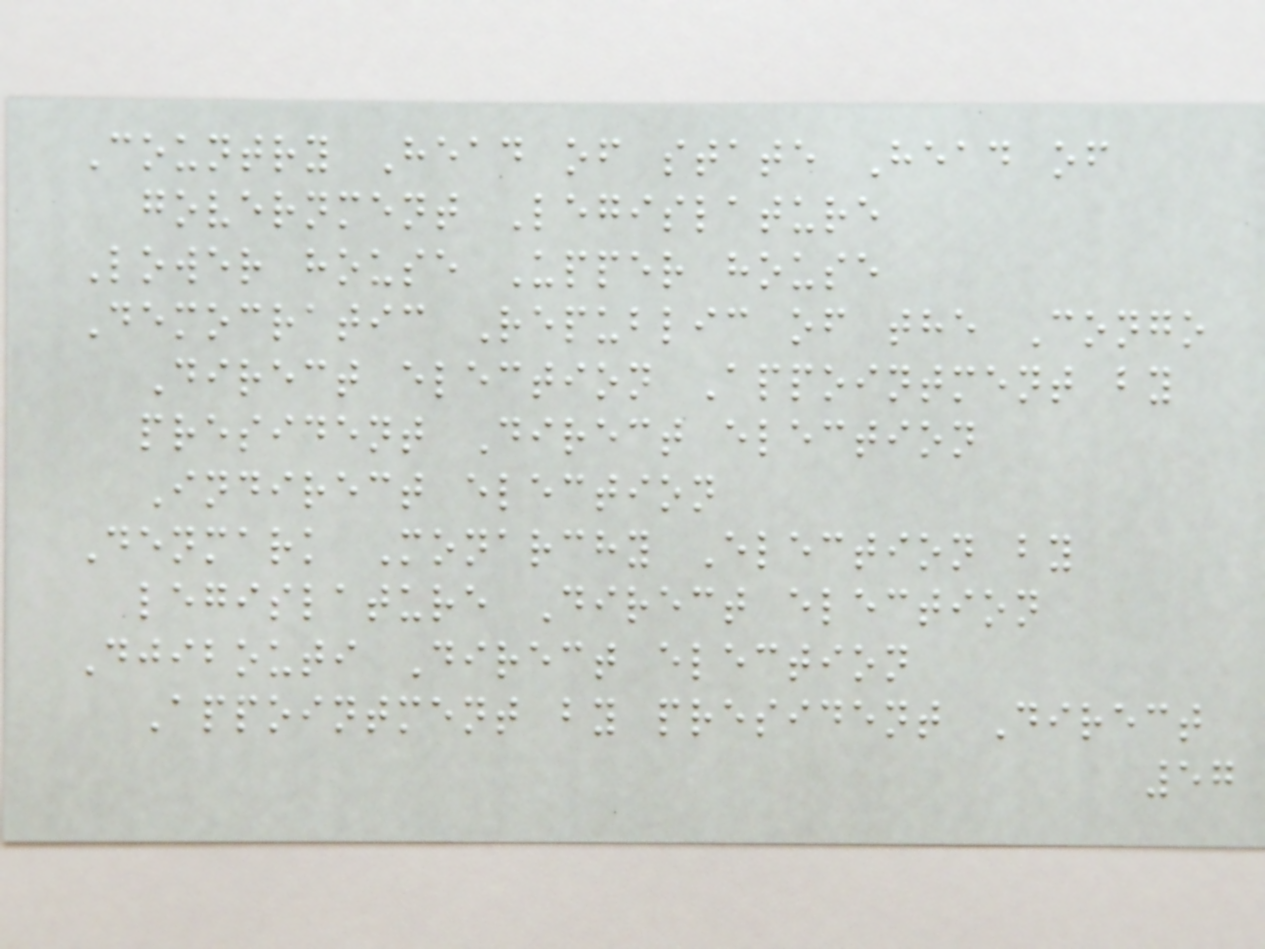Country Head of state Head of
government Legislature
Lower house Upper house
Democratic Republic of the Congo
Direct election Appointment by
president Direct election
Indirect election
Denmark Monarchy Election by
legislature Direct election
Djibouti Direct election
Appointment by president Direct
57
